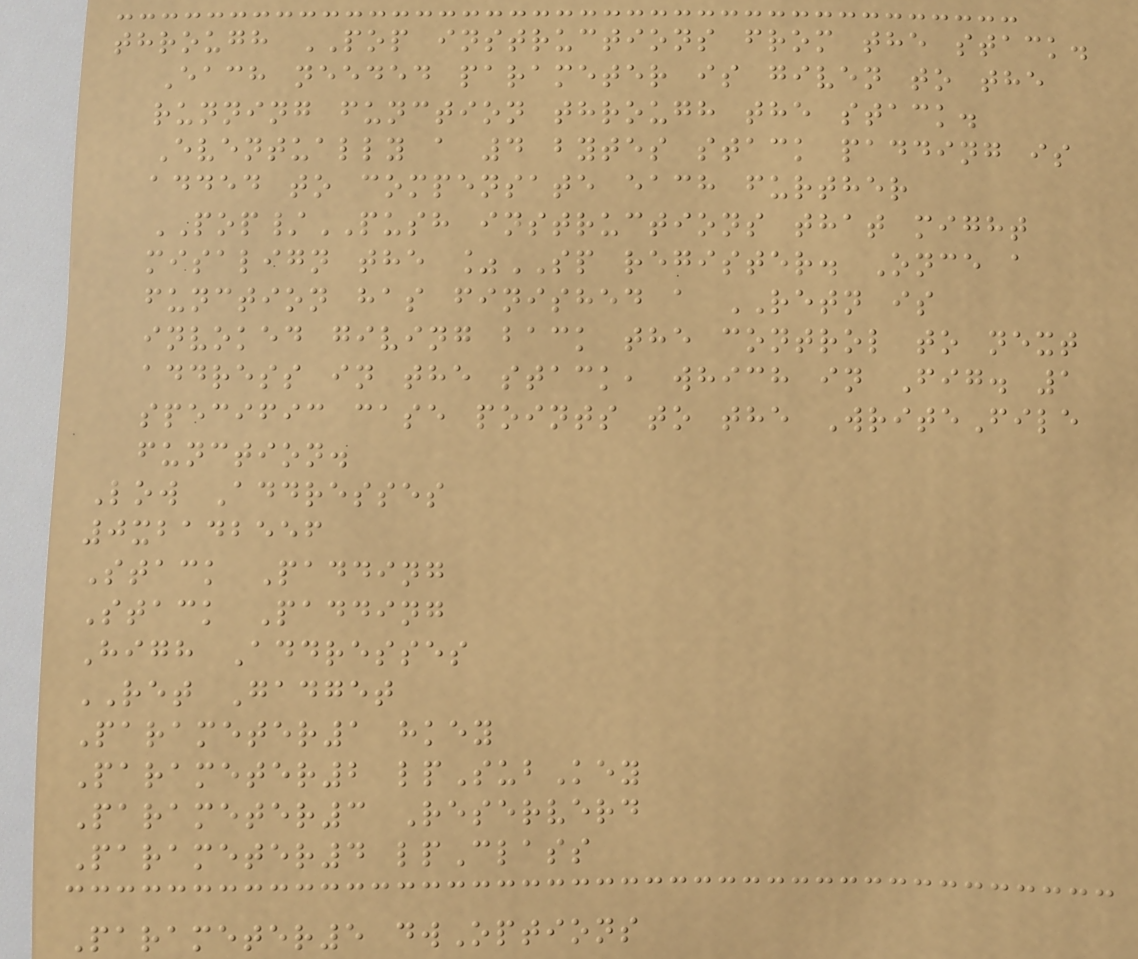through POP instructions from the stack.
Each needed parameter is given to the
running function through the stack.
Eventually a 4 bytes stack padding is
added to compensate each further
POP/PUSH instructions that might
misalign the %SP register. Once a
function has finished a RETN is
invoked giving back the control to next
address in the stack, which in Fig. 1
specific case points to the WriteFile
function.
Low Addresses
0xbadbeef
Stack Padding
Stack Padding
High Addresses
RET Gadget
Parameter1 hkey
Parameter2 lpSubKey
Parameter3 Reserverd
Parameter4 lpClass
Parameter5 dwOptions
